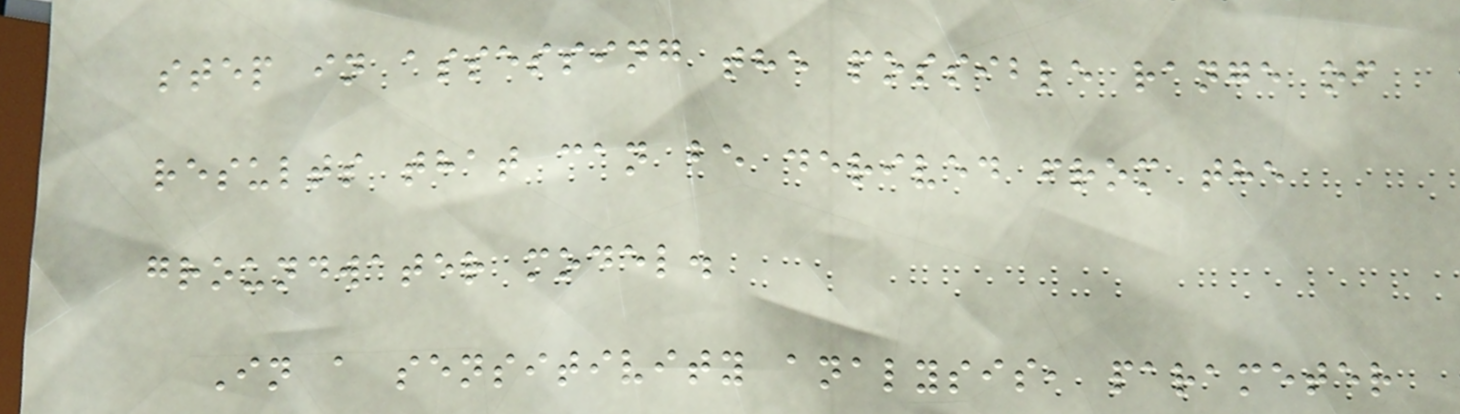step in assessing the possible range of
results that can be derived from the
groundwater model.
In a sensitivity analysis, parameter
